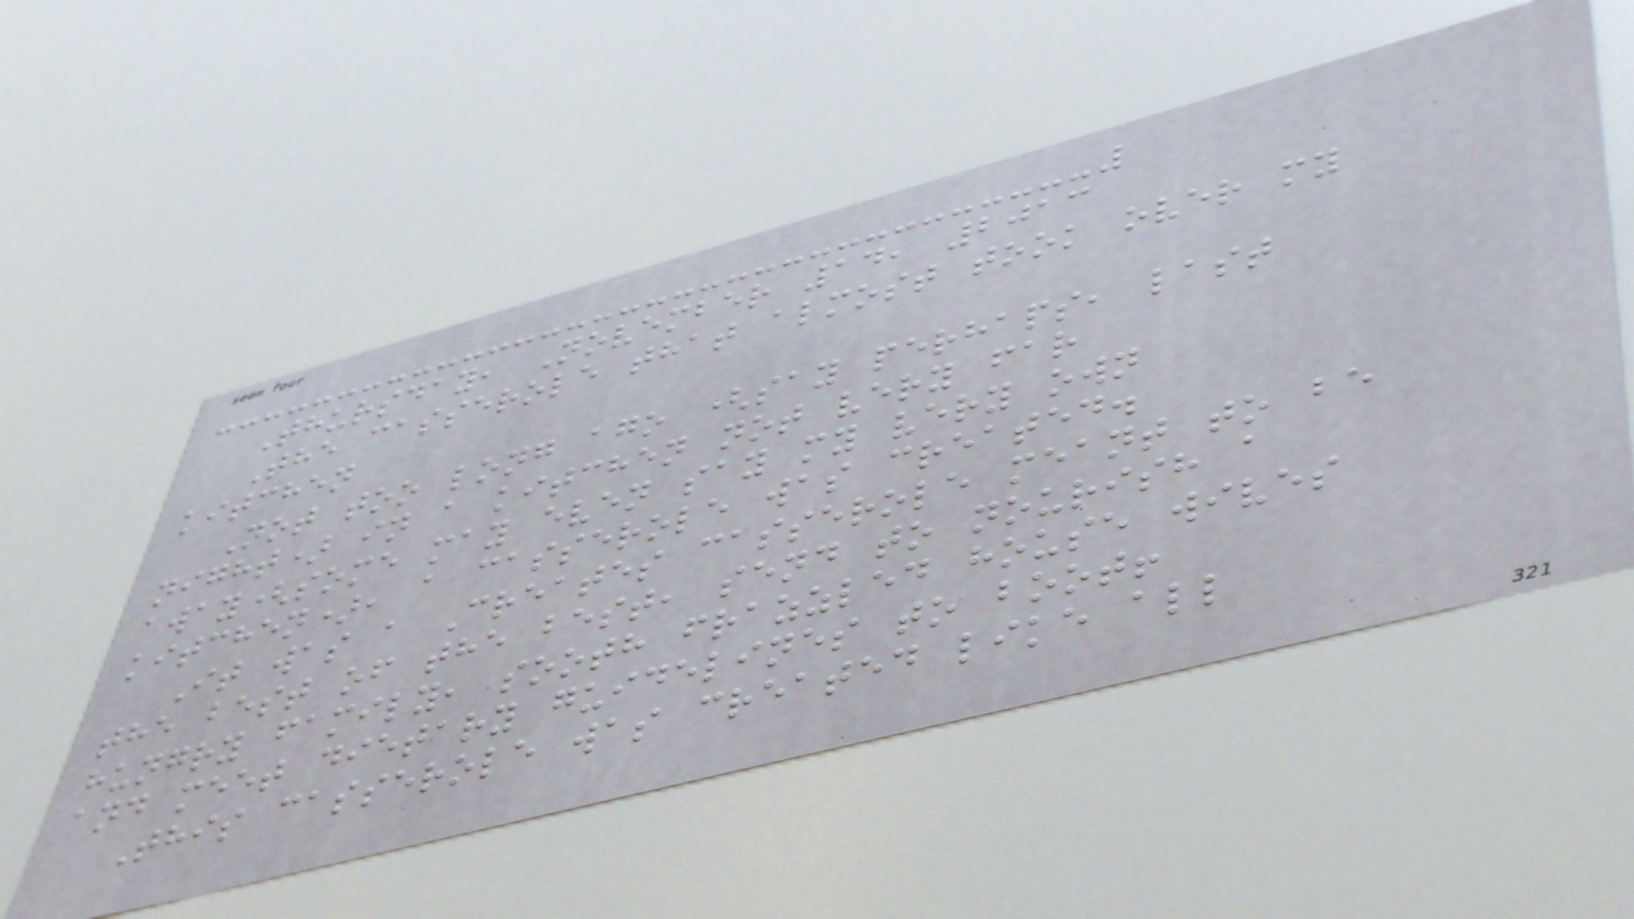Thursday, November 14, 2013
The casserole that almost took over my
kitchen
Not too long ago (say perhaps, last
night) in a kitchen not very far
away(some may even say my very own
kitchen), a casserole was created.
It was a Creates casserole meant to be
the best of the best, send to nourish a
hungry family, sooth frazzled house wives
and meet dietary guidelines to boot!
This casserole was created like all
